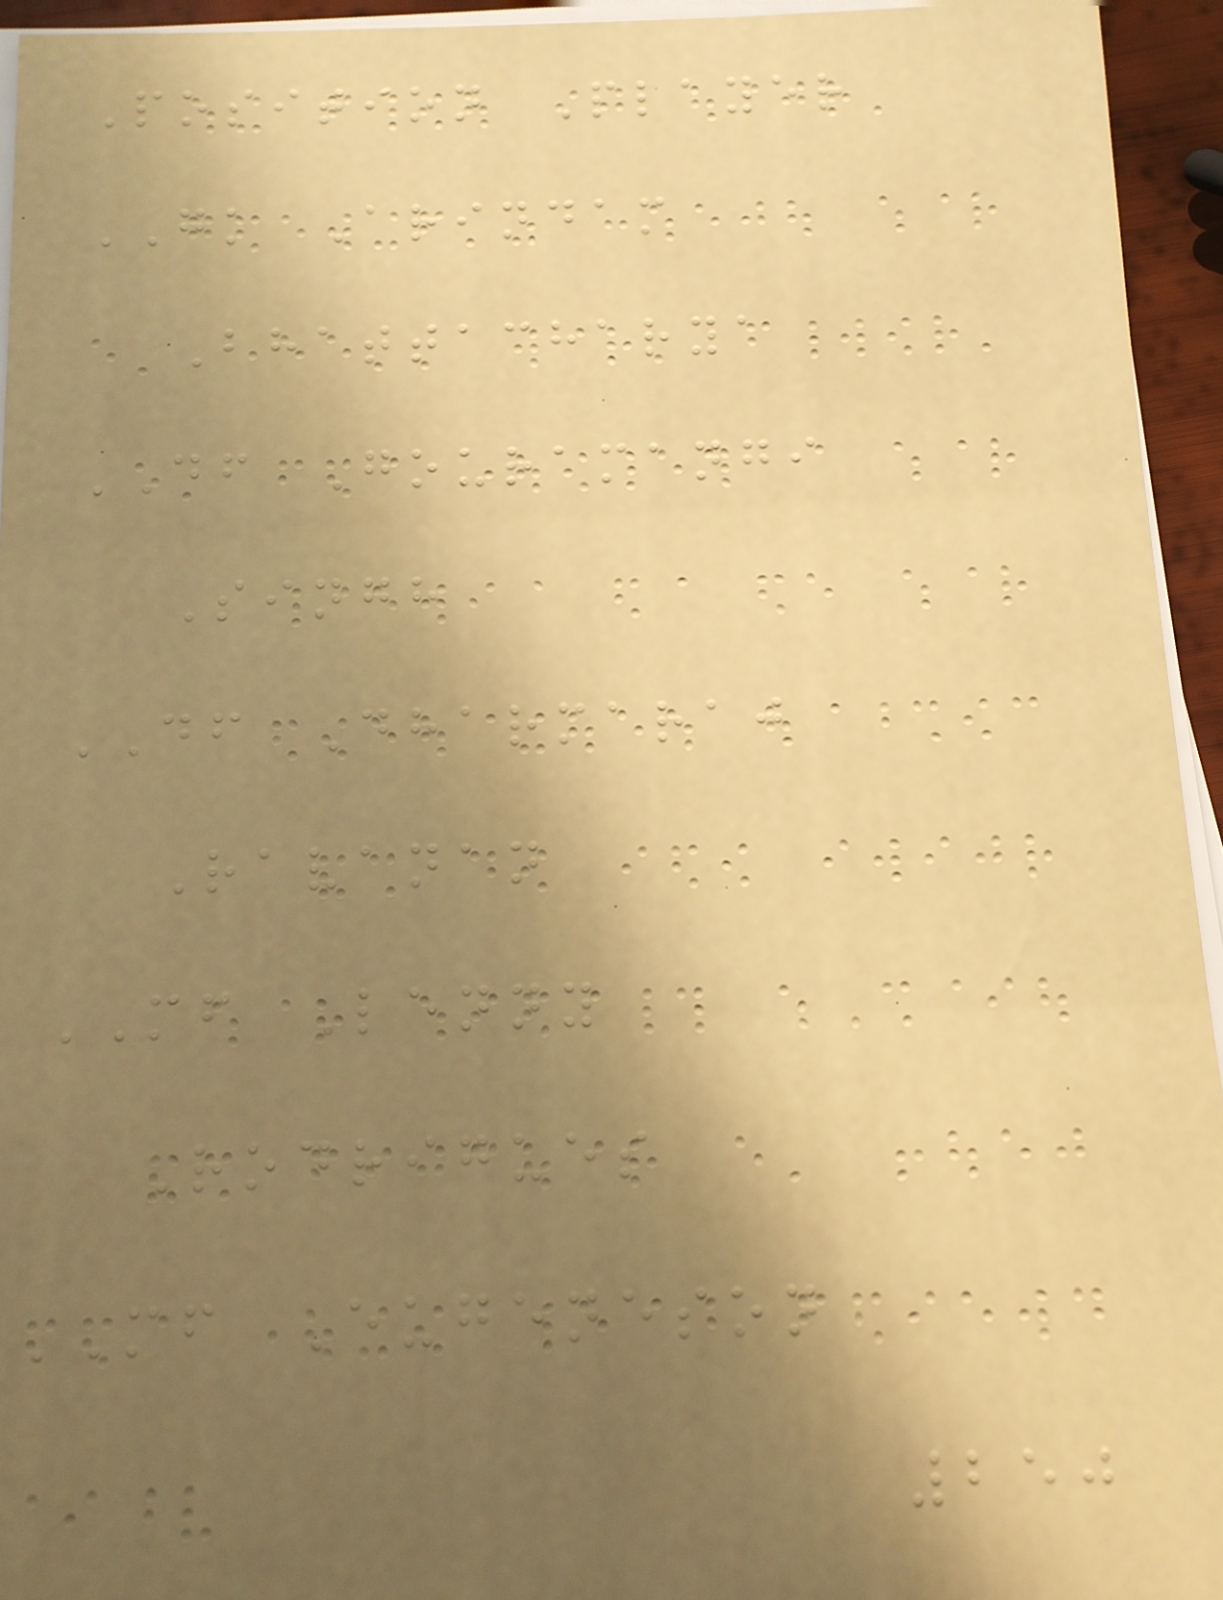Position Player
GK Arindam
Bhattacharya
DF Gouramangi
Singh
DF Dharmaraj
Ravanan
MF Lenny
Rodrigues
MF Eugeneson
250
